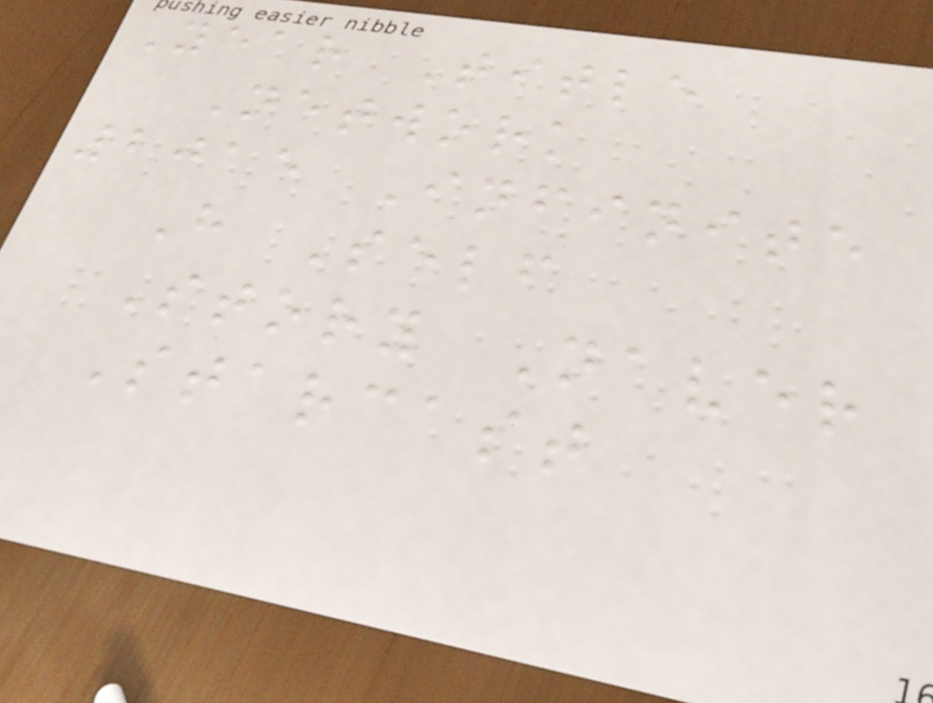Year Title
Network
2015 Infinite
H Self
Story Naver
Starcast
